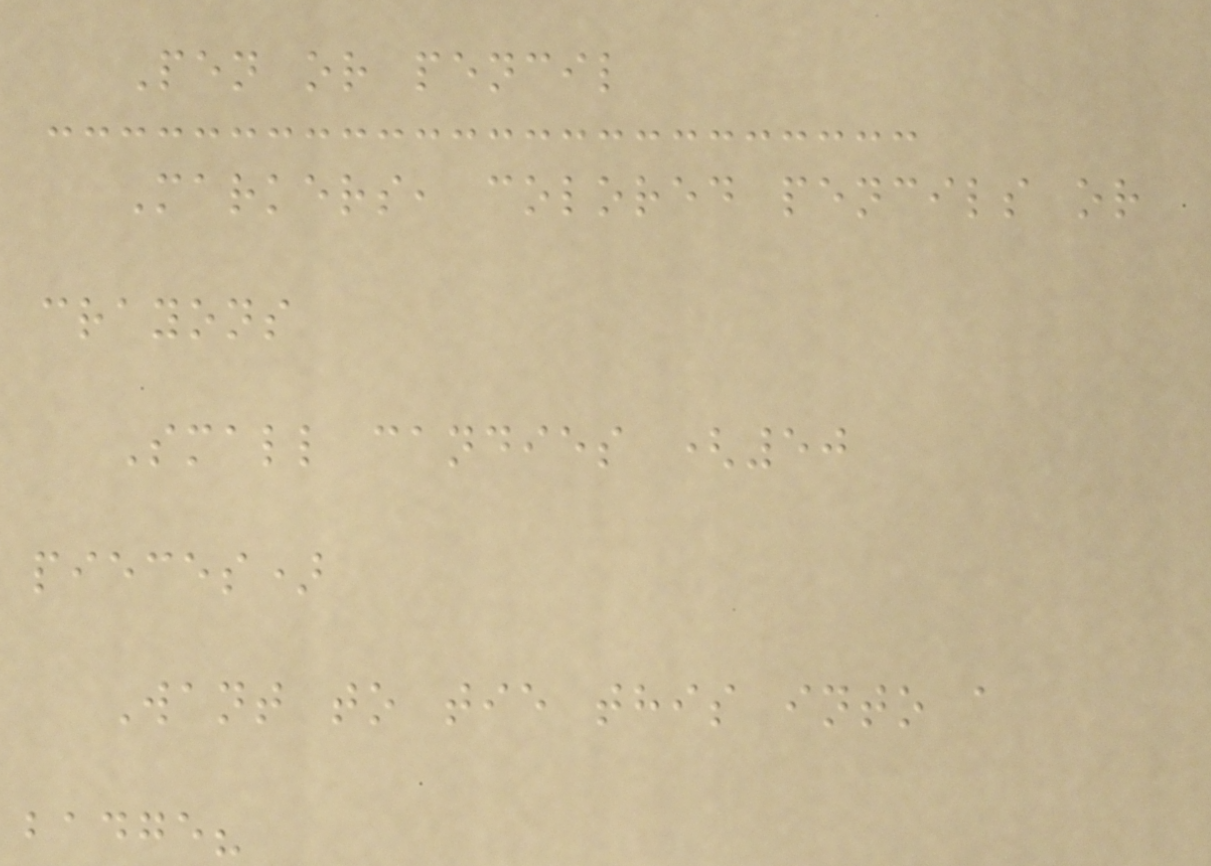Pen or pencil
Markers, colored pencils or
crayons
Small candies (50
pieces)
Want to tie this into a
badge?
